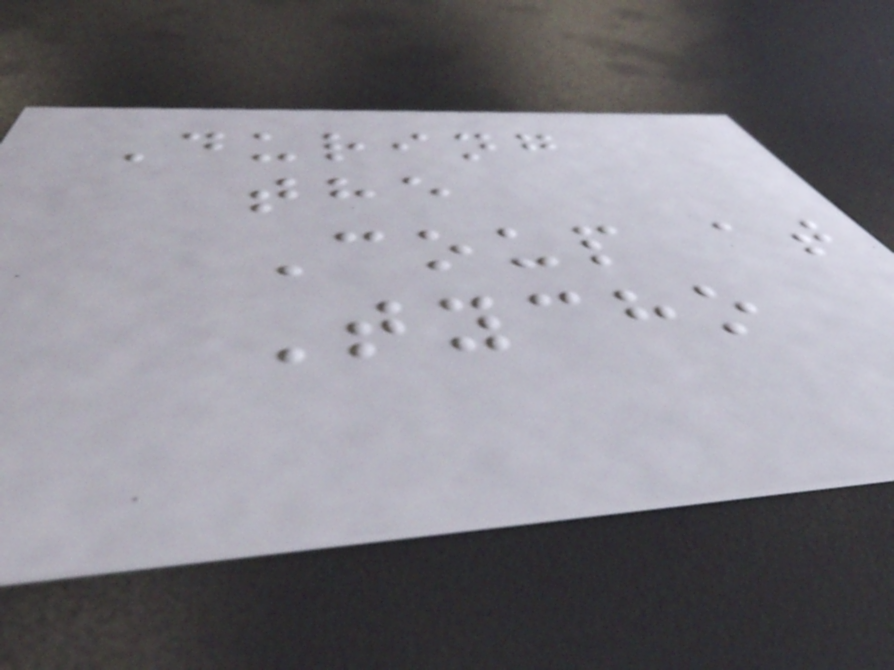During
the
Coup at
Tycho
